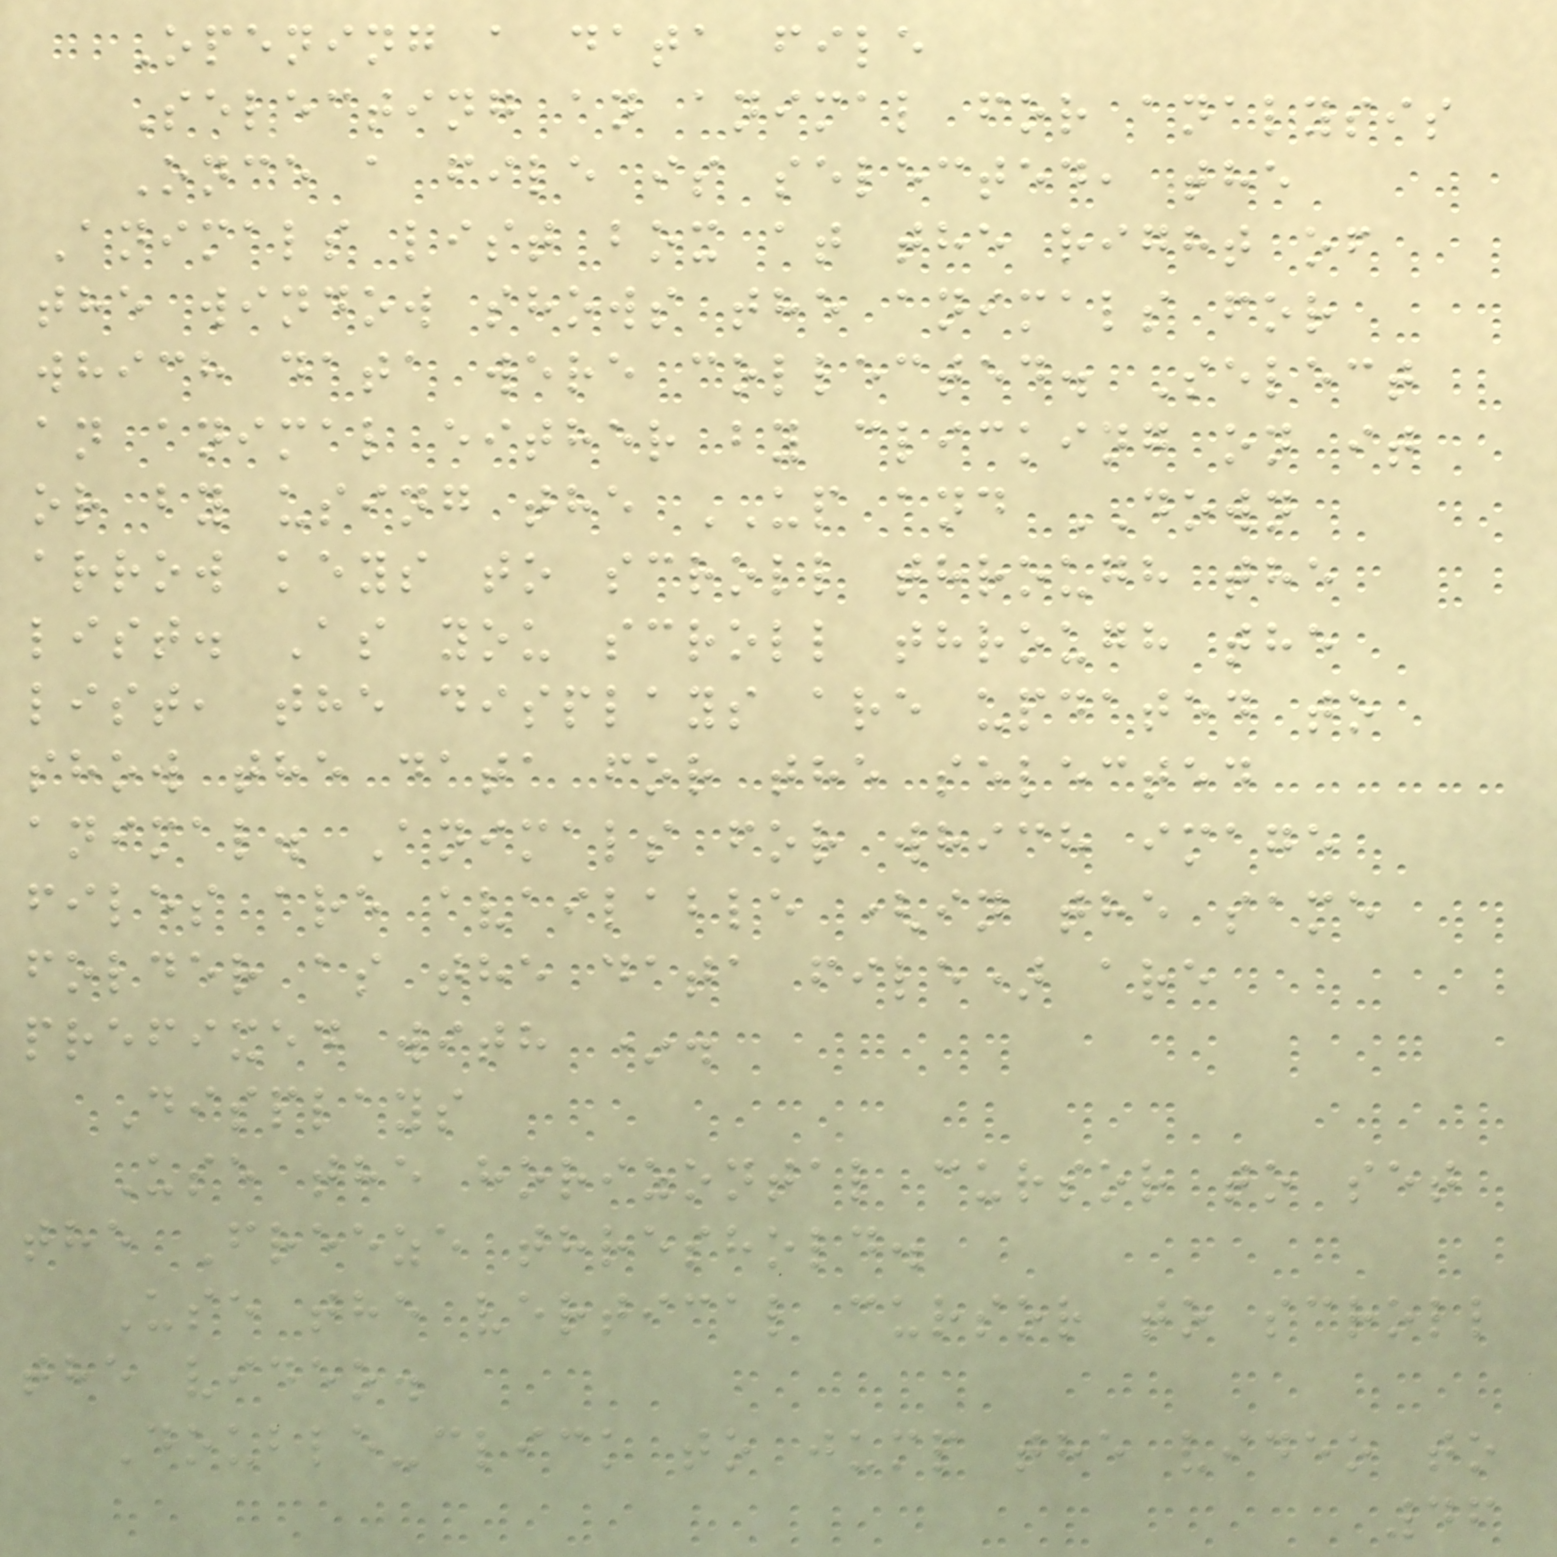Opening a data file
Selecting an animal for analysis
Once a file is selected, the
Animals list box at the right of
the window shows the animals for
which data were collected. Select
an animal either by clicking on it
or by using the UP and DOWN
arrow keys to scroll through the
list. As you scroll through the
list, the displays are updated to
show the data for the selected
animal. Animals for which image
files are available (in the same
folder as the data file) are
prefixed with *.
Displays
Use the horizontal cursor to set
the Freeze threshold.
Use the vertical cursor to scroll
the video.
Double-click to jump the video to
46
